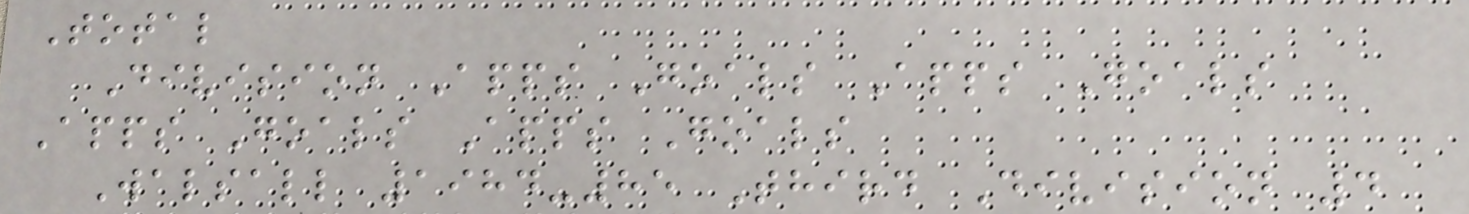Total
Division Apps Goals Apps Goals
Apps Goals Apps Goals
Walsall 1984-85 Third Division 4
